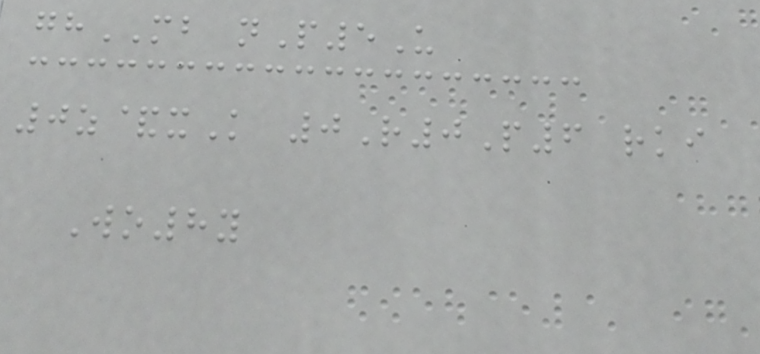ghMB nP5U
0z&xK 0R0P6 rki
Wo8y
